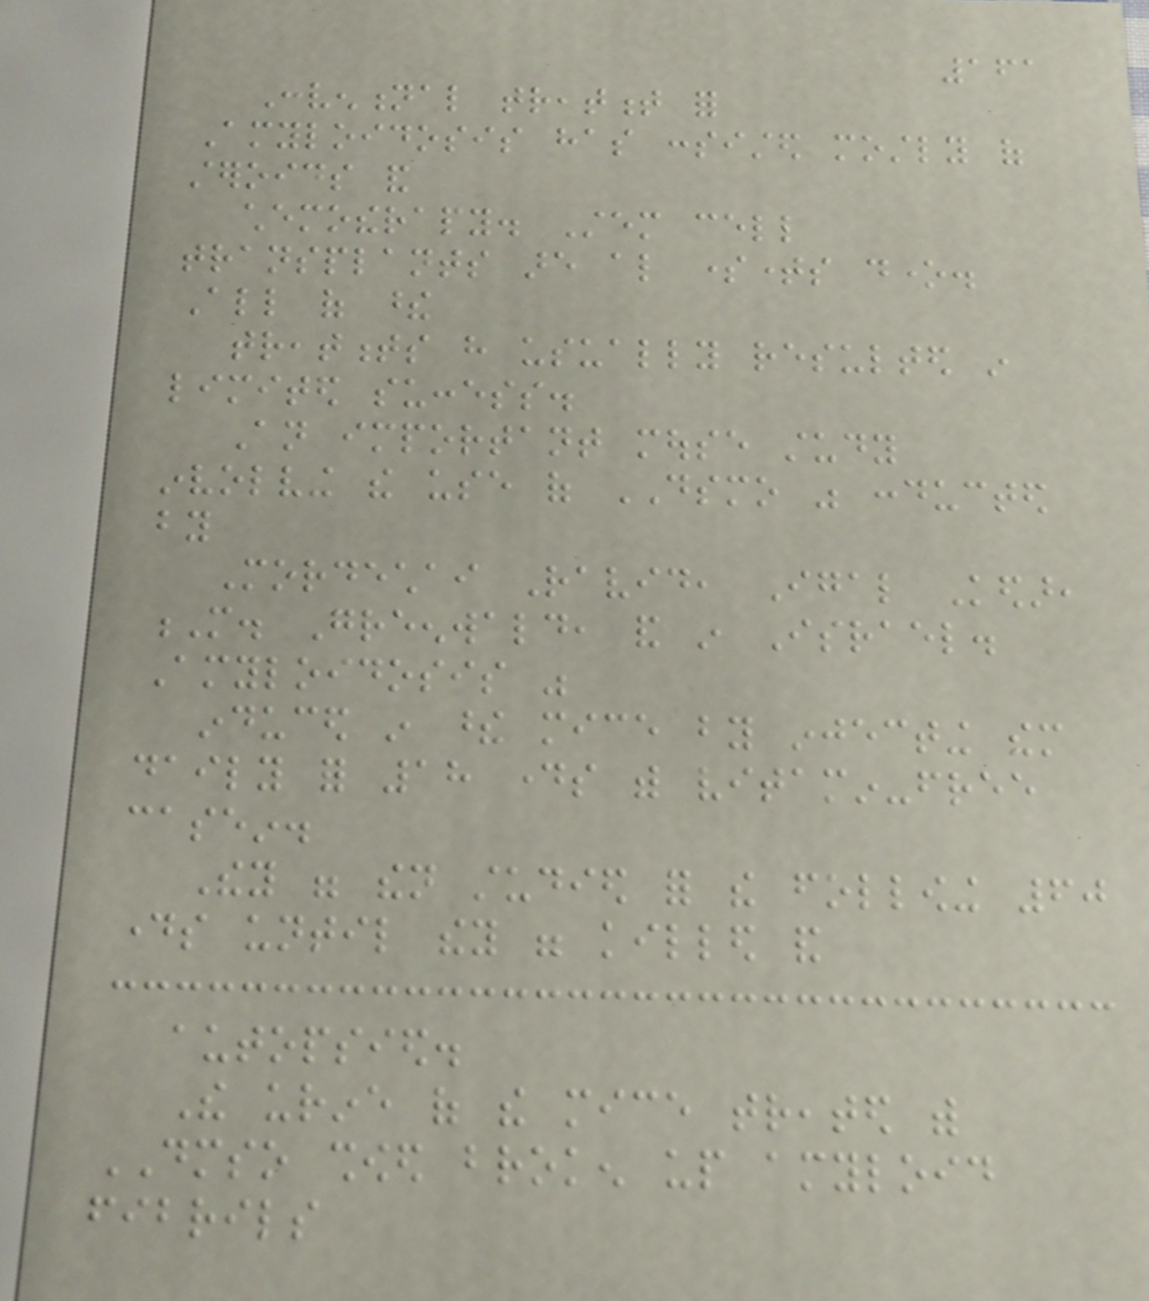161
Conventional treatment for
Amyloidosis has consisted mostly of
steroids and
chemotherapy. Stem cell
transplants are also sometimes done.
All of these
treatments have usually resulted in
limited success.
An important mouse study
involving the use of DSMO was conducted
by
Mordechai Ravid, Igal Kedar,
M. Greenwald, and in Israel.
Amyloidosis was
induced in these mice by injecting them
daily for 18 days with vitamin-free
casein.
They were then studied for the following 60
days until they were killed and
autopsied.
The urine of the mice treated with
DMSO showed broken up amyloid
fibrils
